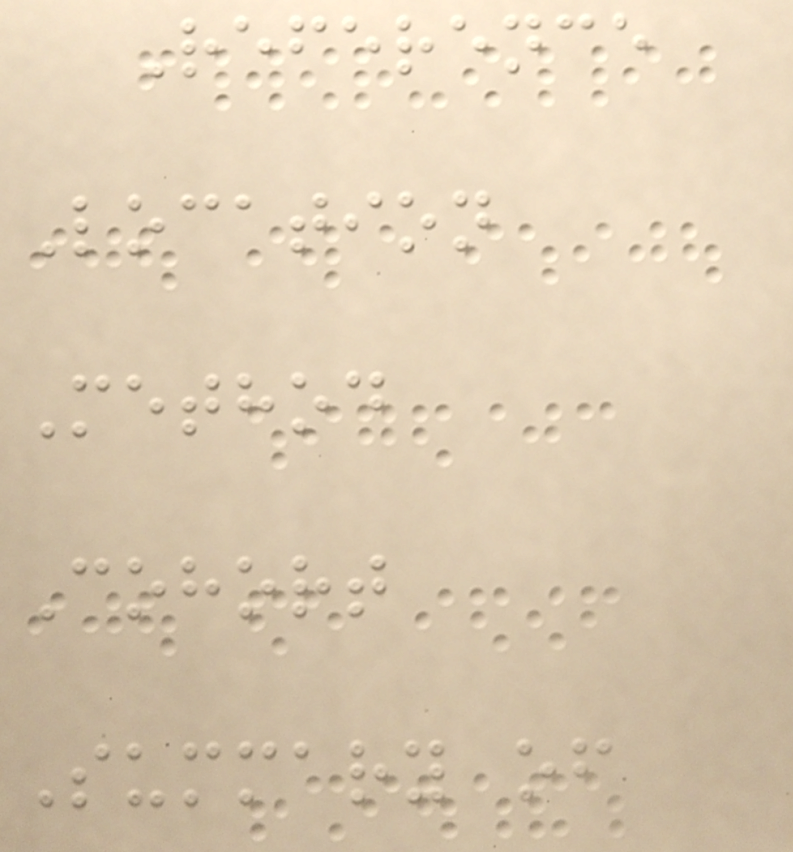Reference
Location
Method
Cohort
Summary of
